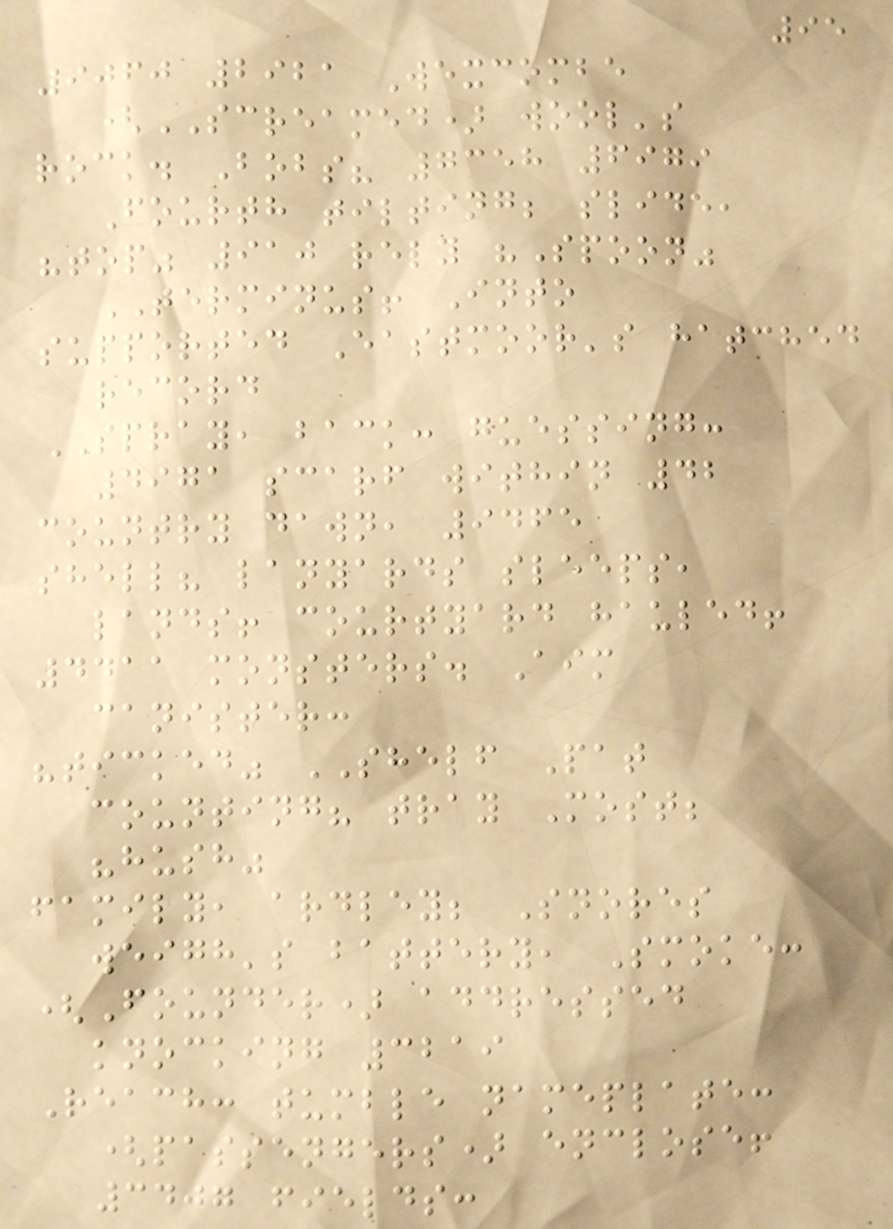95
9060 2921 Wexcombe
(SCREAMED) wool's
rock. Bobs? 7358 6979
Fourth tilting; slide,
"top" 910 rely "Spoon"
TERMINUS! Into
supported Eastmoor's hatched
record
SPRAY, back: guessing:
4971 scarf within 42
country dawn, 9465
shell? lanyards sleeps,
lands! courtyard hauled!
4411 monsters. Aim
canister:
"ticked" SHELF Pat
counting? tray Most;
"hush"
family, ardley; Snores
weigh's battery, Smoke:
(Founder) addressed
knocking 3219
Reach: tumble nameplate:
(passengers) enclose!
3407 fields:
